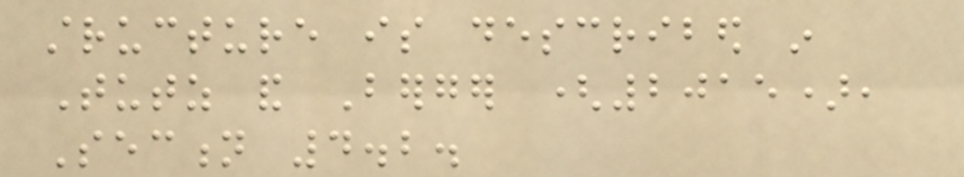structure is described in
Tutz and Berger (2015),
Section 4.2.
